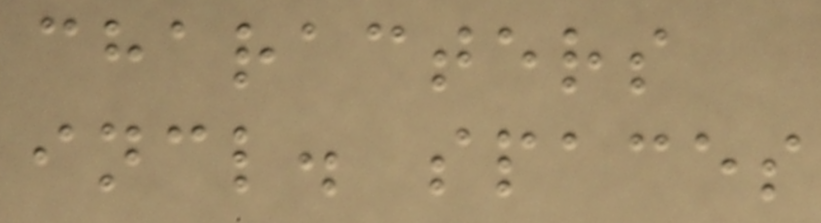characters
incl. spaces
